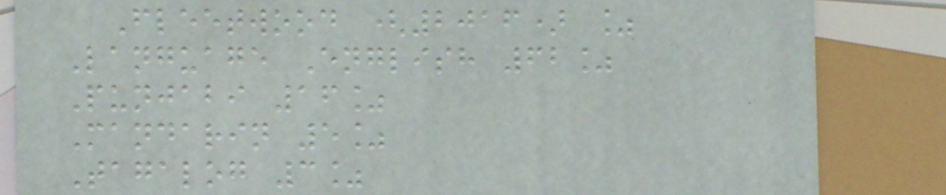Fleetwood (2016) %
Language English 62%
Punjabi 16%
Mandarin 5%
Tagalog 3%
